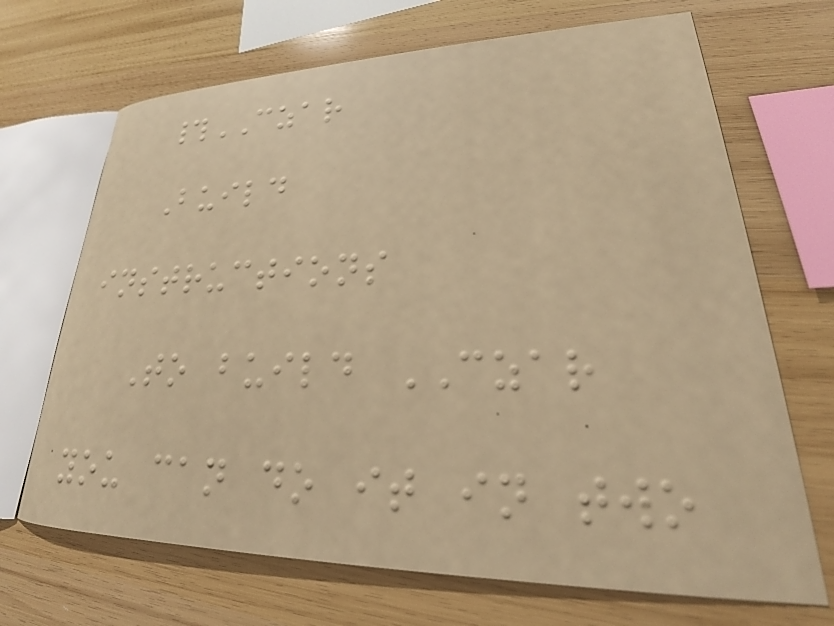#CZAR
Build
instructions
To build CZAR
you can do it in two
